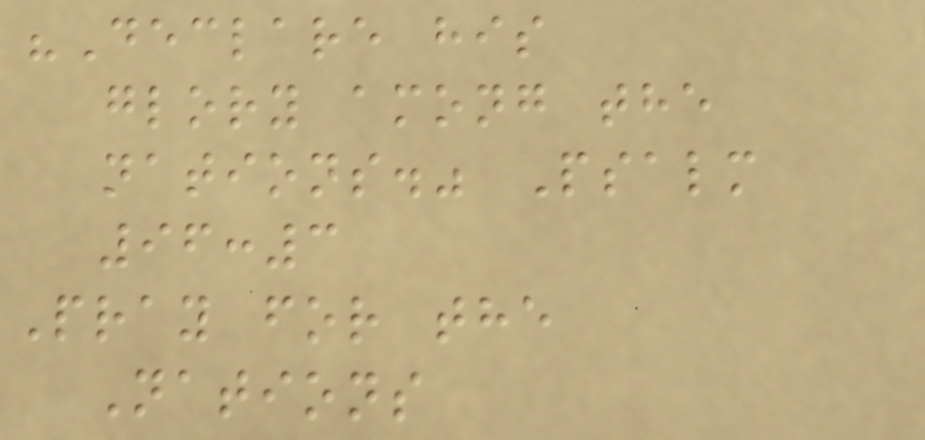"Declare his
glory among the
nations." Psalm
96:3
Pray for the
Nations
